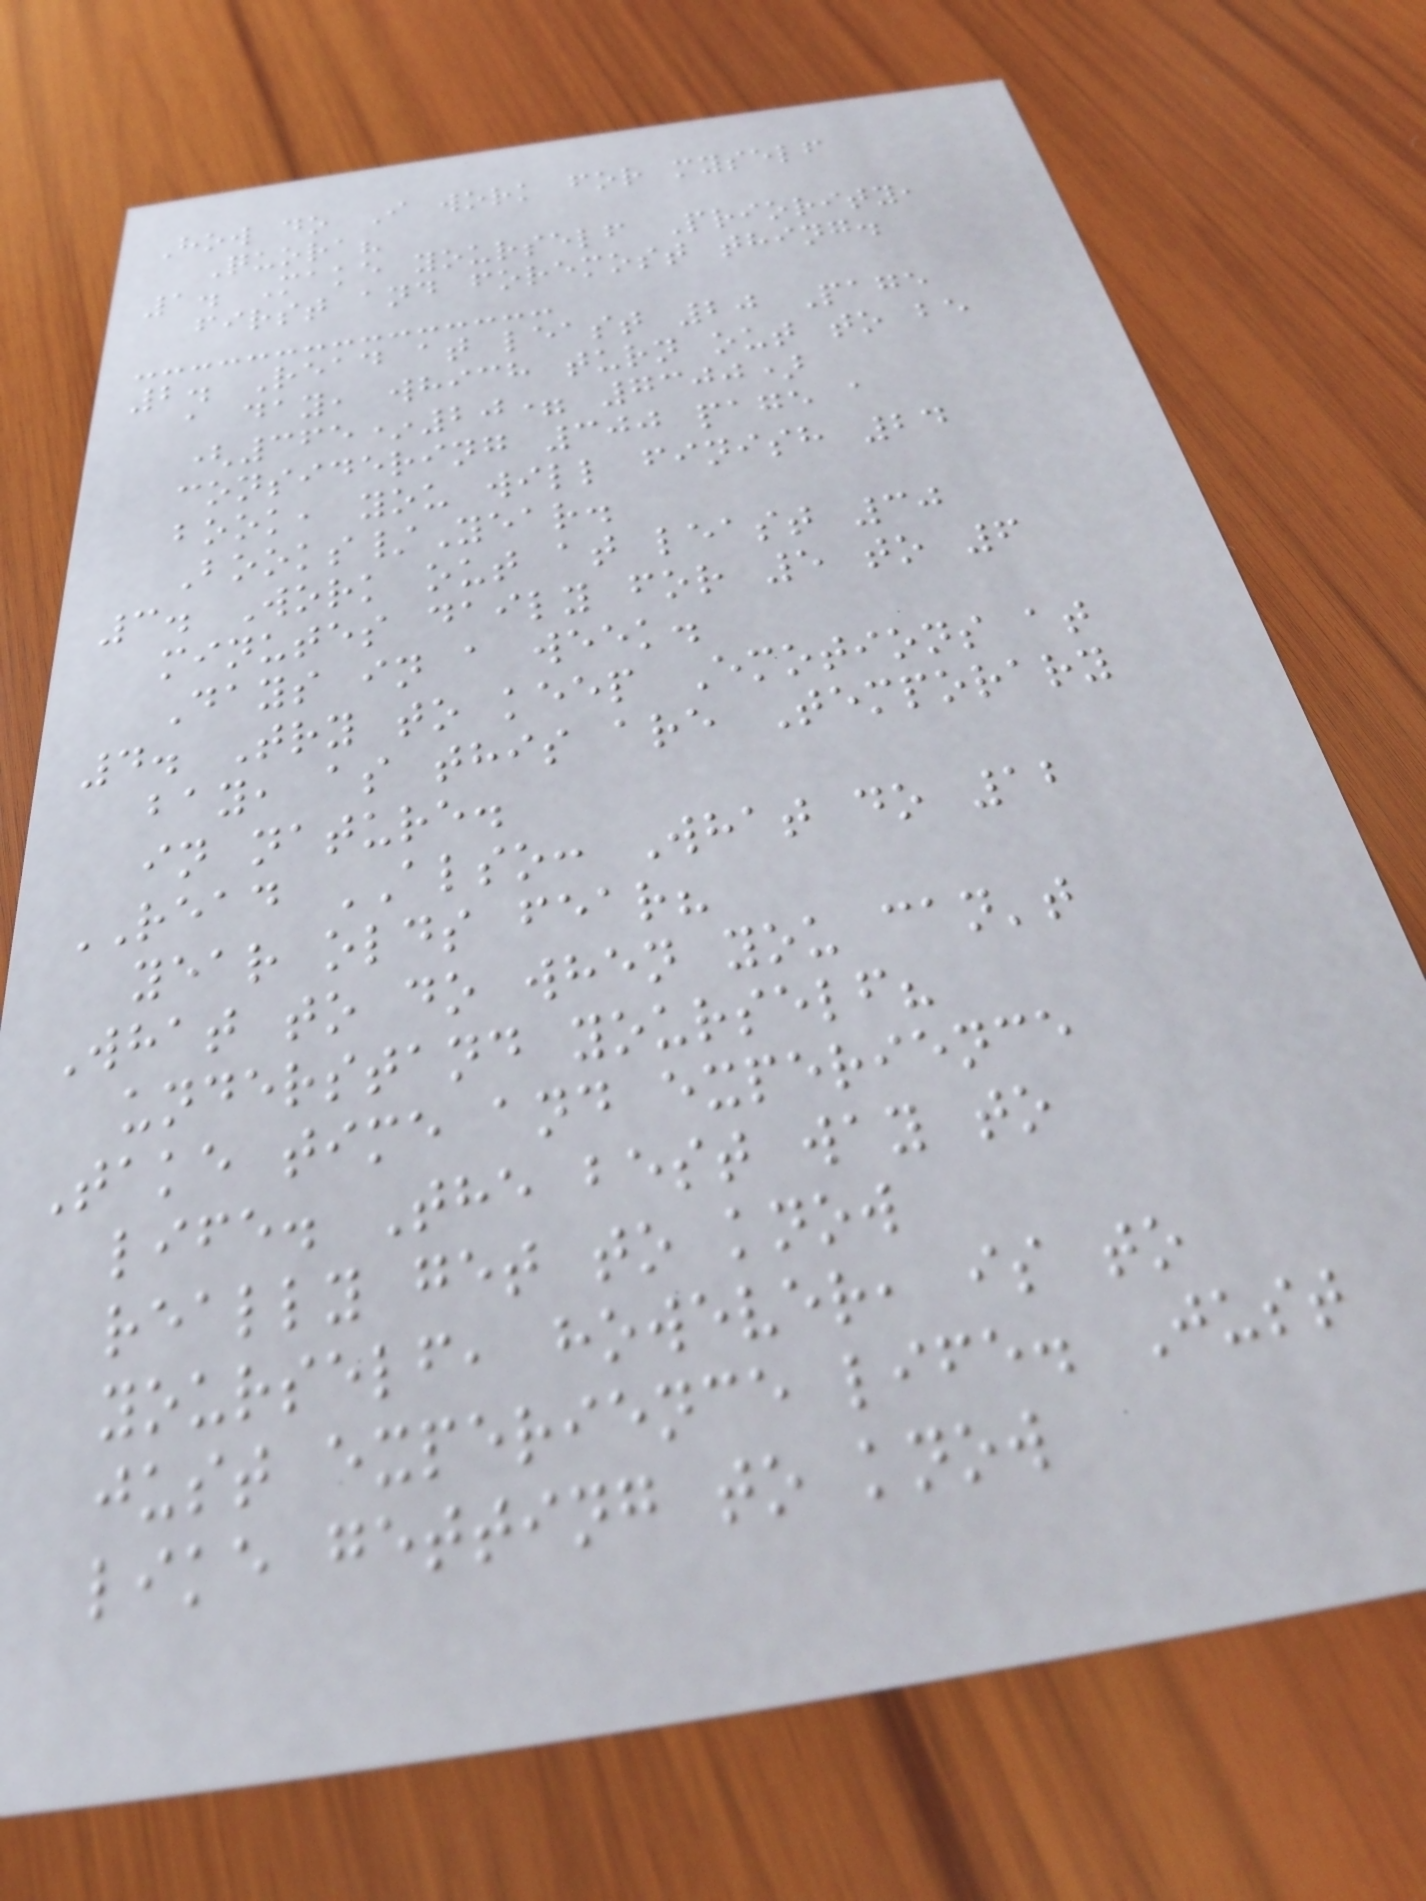How do I work for myself
Quora?
1. Make yourself Priority,
first and foremost thing.
2. Read at least 20 Page
a day, which turn out to be
(365*20= 7300)
considering 300 page a
book, you will finish 24
Books/Year.
3. Work out at least 30
minutes daily for 5 to 6
Days in a week.
4. Try to keep Emotions at
bay, as this are Temporary
in nature.
READ ALSO: What do 12
year olds fear?
What to do when you can't
understand yourself?
Take time and experience
life. The best way to
really get to know
yourself, however, is to
just experience life. Just
like getting to know
